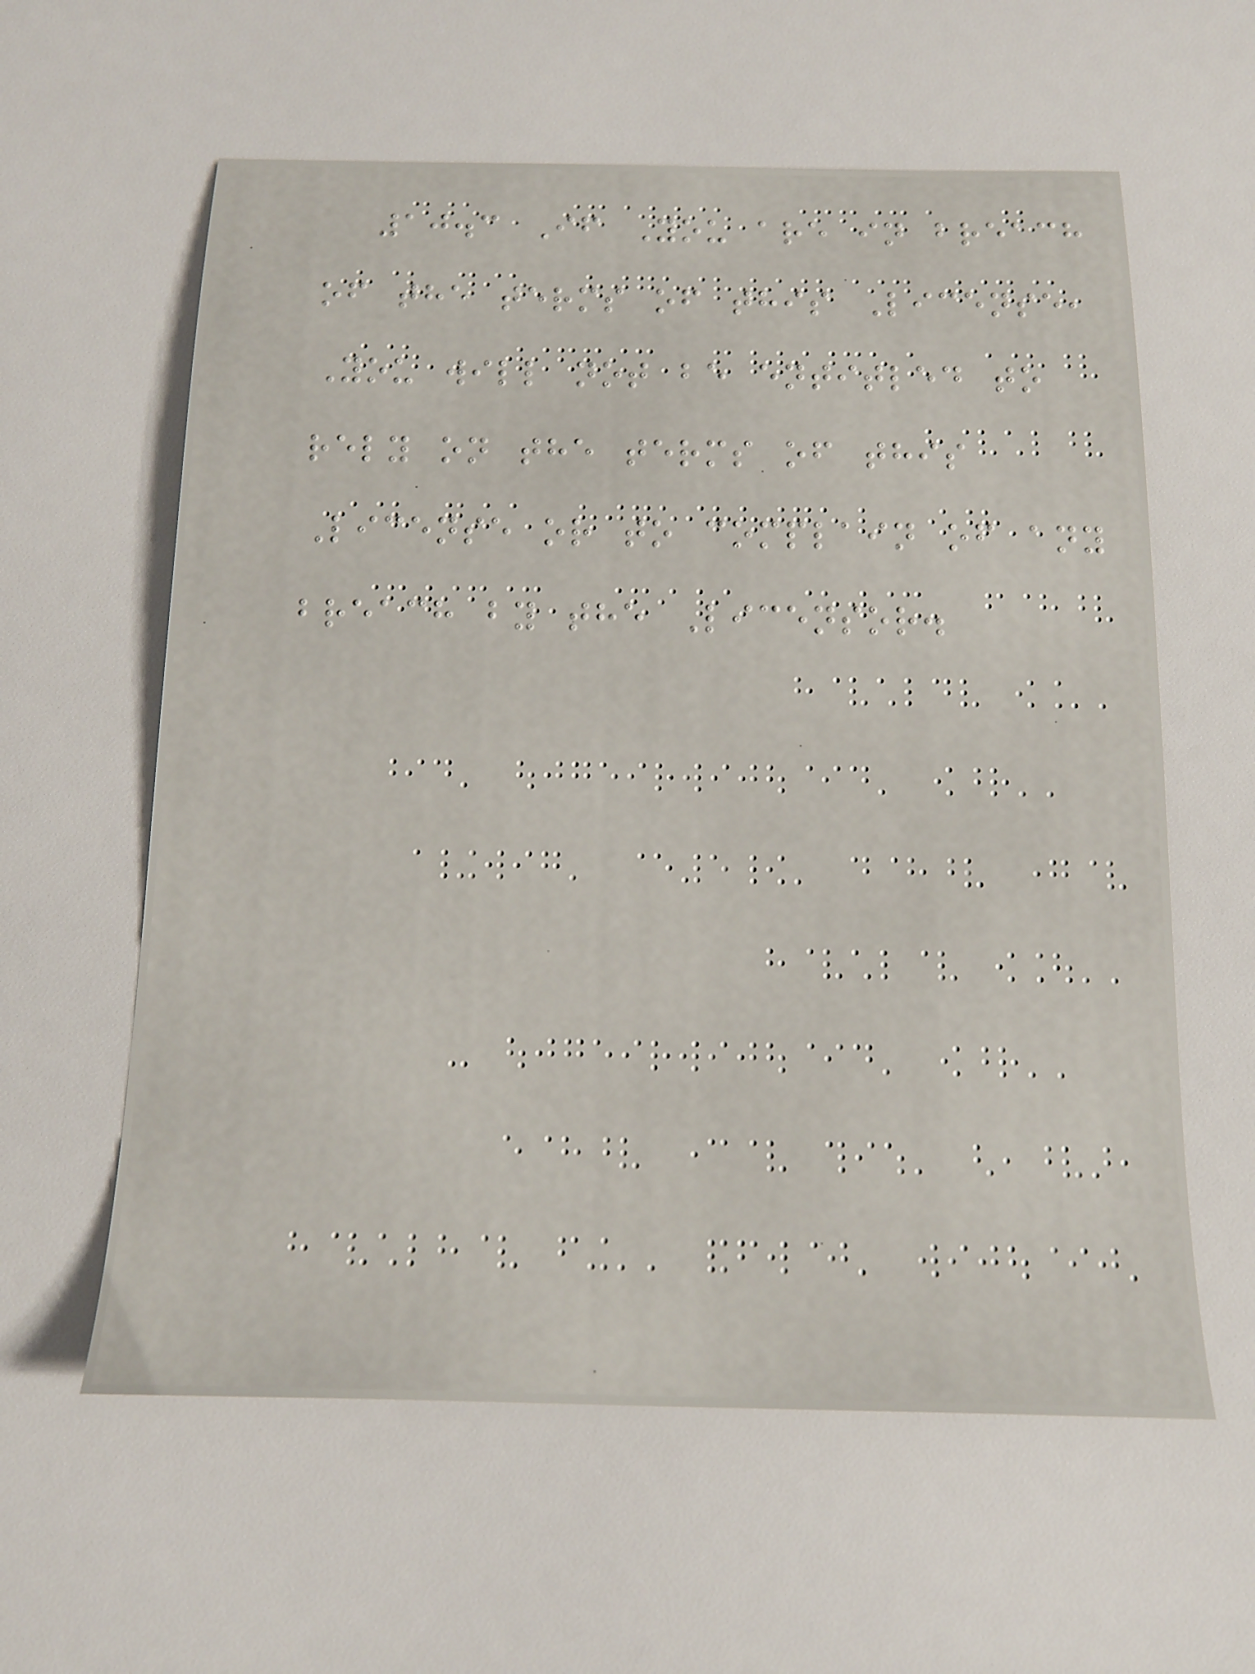10.3 If You are in breach
of the terms of this License,
You will not be entitled to
rely on the terms of this
License or to complain of any
breach by the Licensor.
